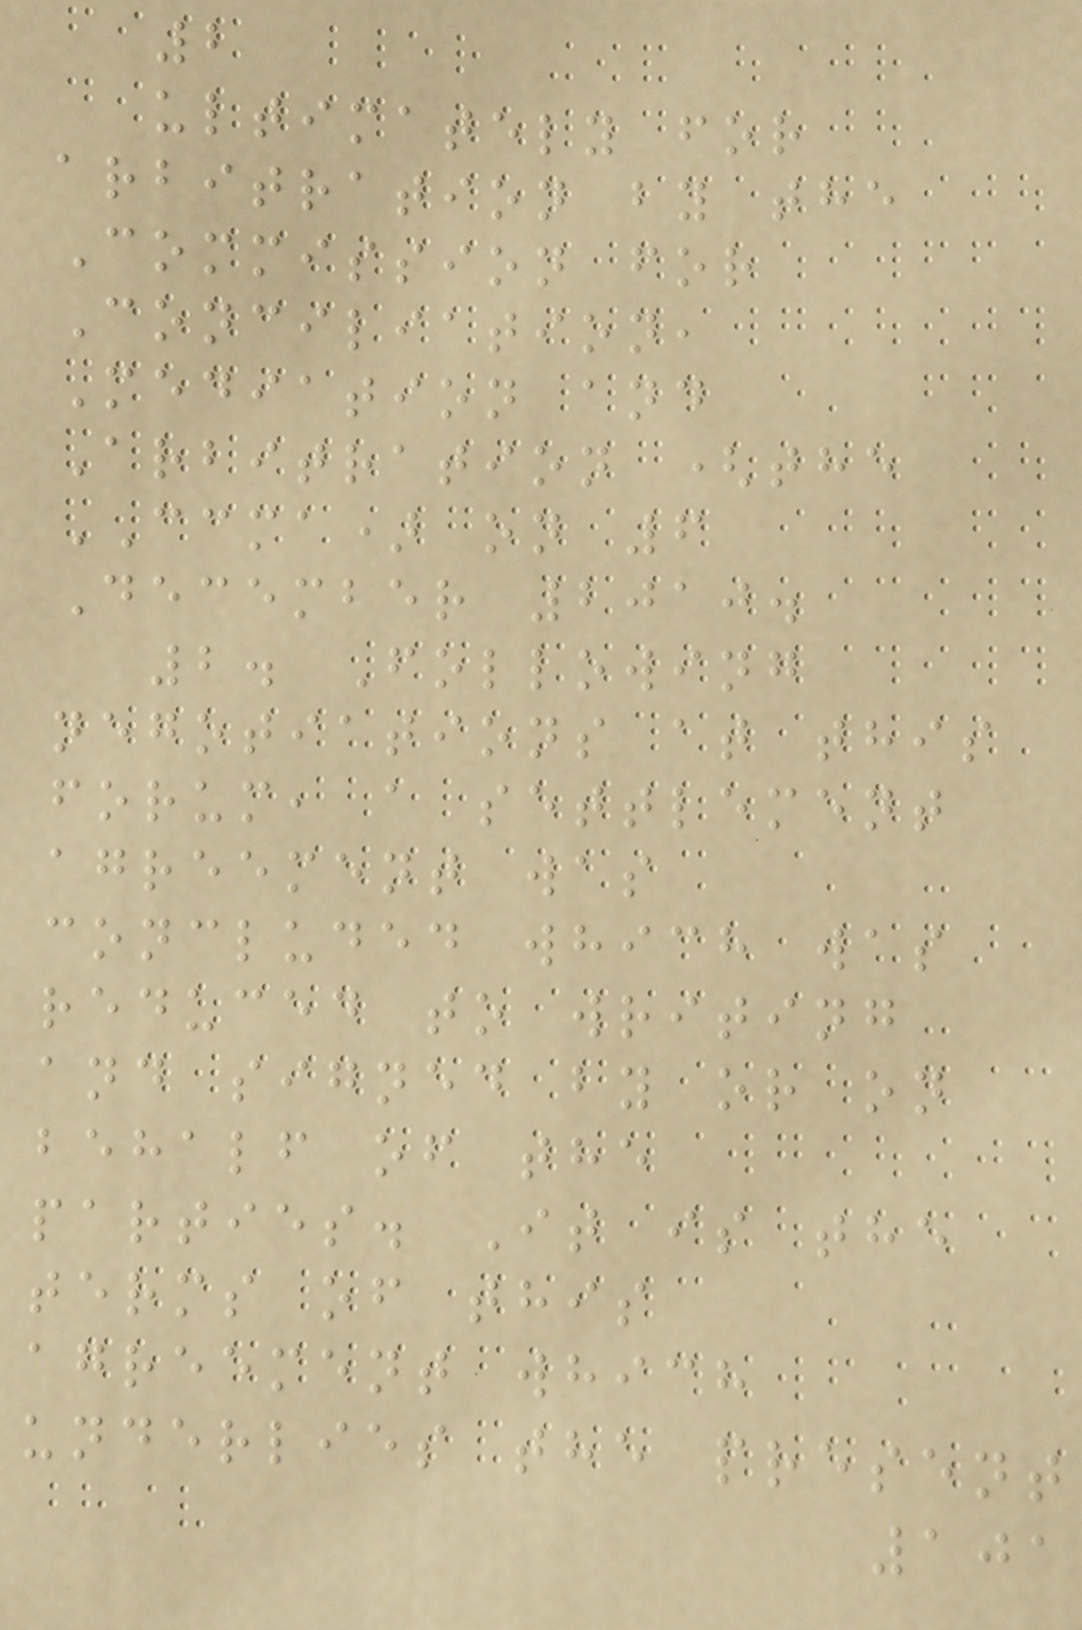2
ultimately for
arbitration by the
Commission for
Conciliation,
Mediation and
Arbitration (the
CCMA) on 6
December 2010.
2. Following
negotiations at this
forum, a settlement
agreement was
concluded which was
reduced to writing
and signed by or on
behalf of the
parties. It is the
terms of this
agreement which
underlies the present
101
